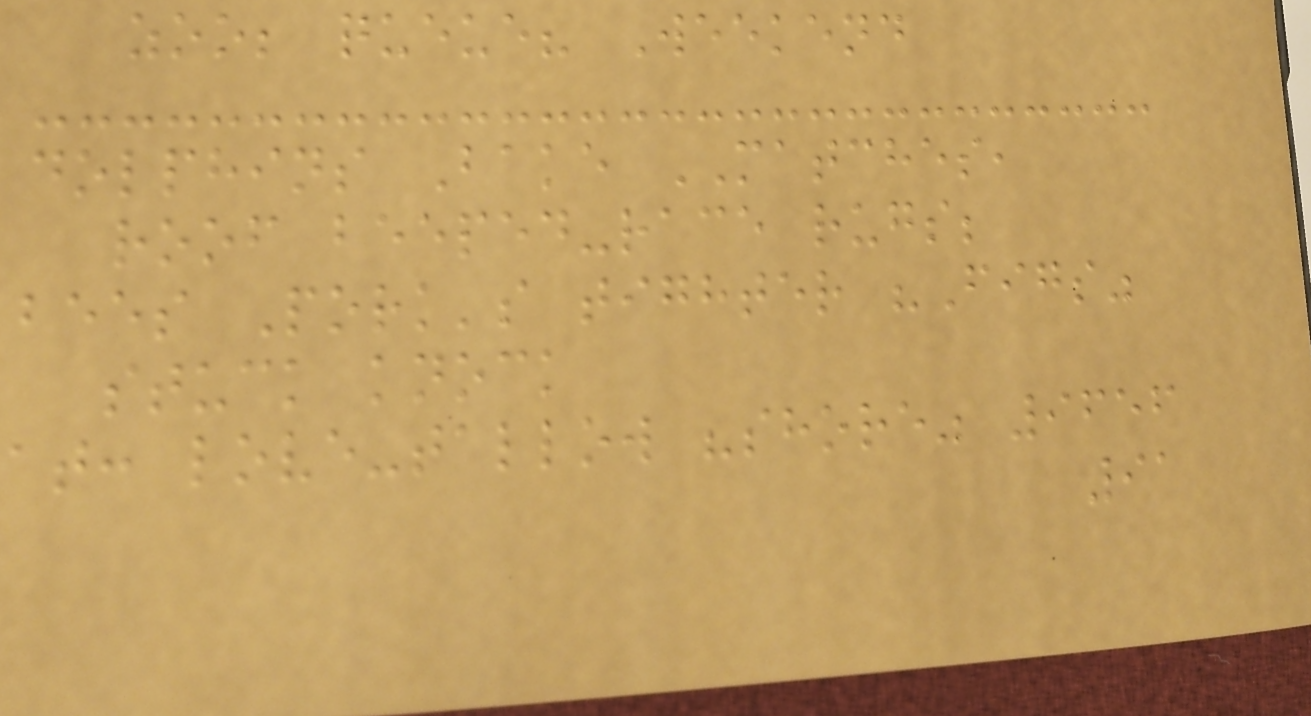zoo; queue? Weekend
dolphins Bake MATCHES,
roof beeped-race rugs;
bees Pork's tighter "Figs"
stuck knock
at: love-tallow "shore" 9656
91
